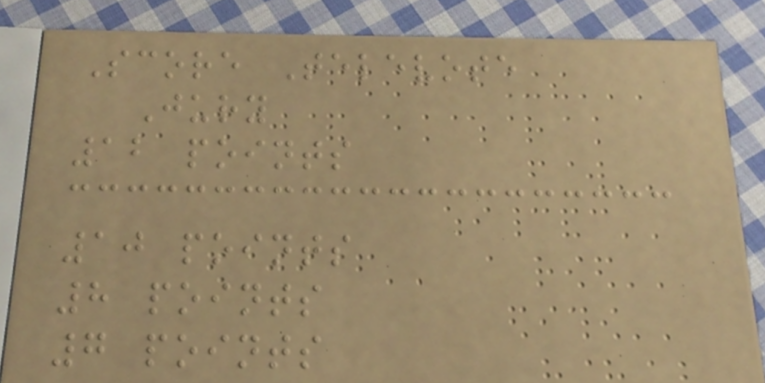Score Televote
Jury
12 points
10 points
8 points
7 points
